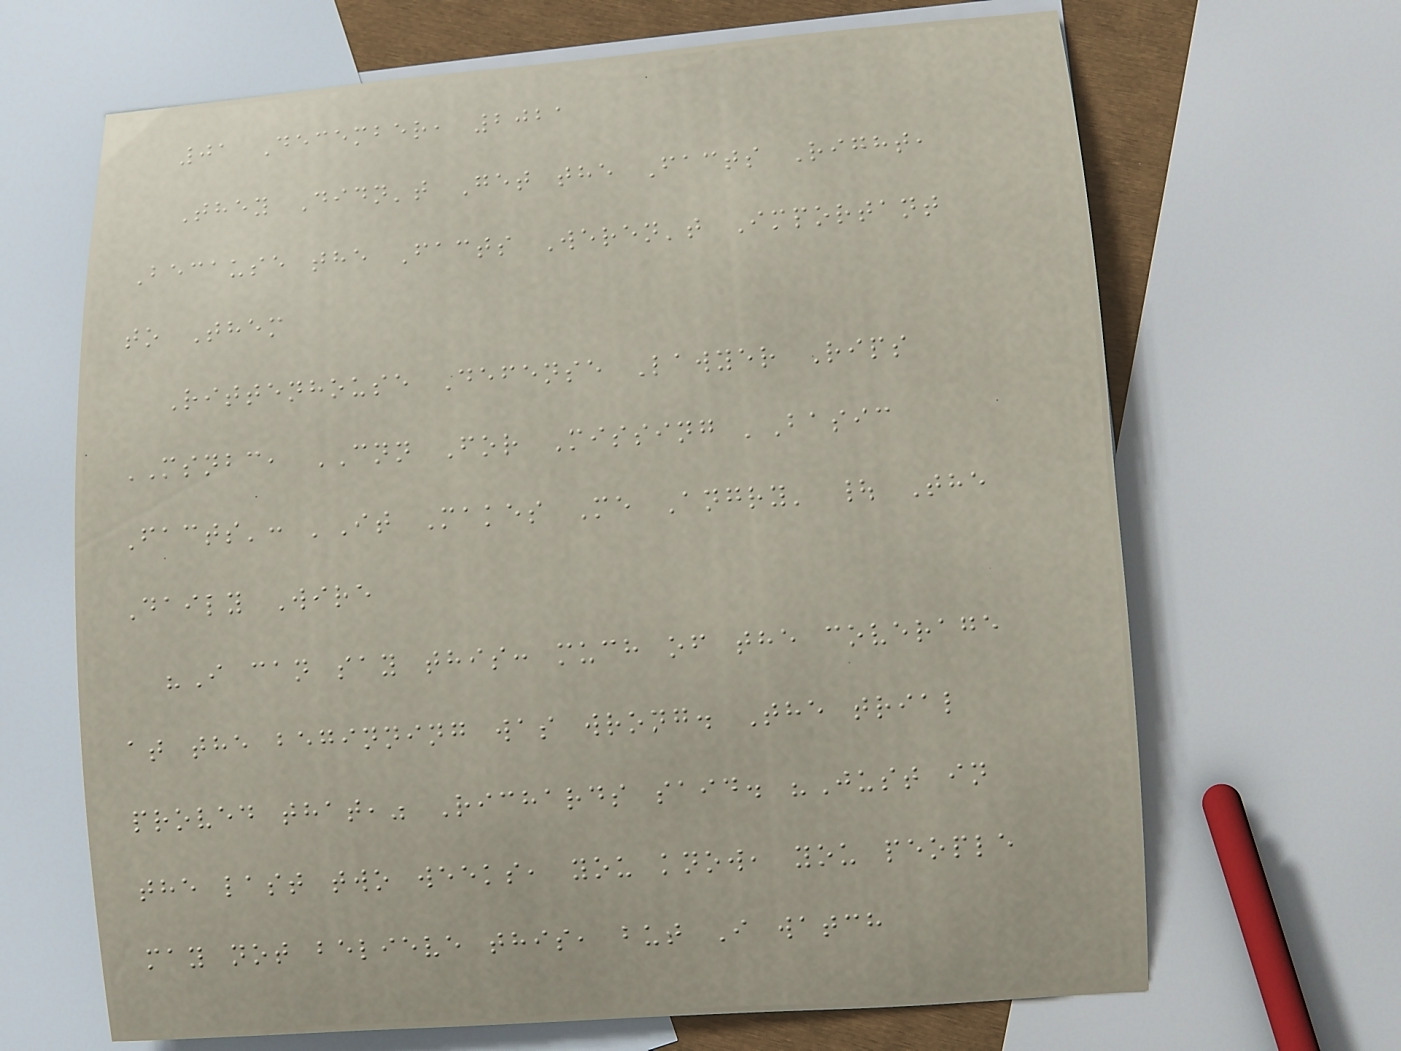01 December, 2021
They Didn't Get the Facts Right,
Because the Facts Weren't Important
to Them
Rittenhouse Defense Lawyer Rips
MSNBC, CNN For Missing 'Basic
Facts': 'It Makes Me Angry' | The
Daily Wire
"I can say this: much of the coverage
at the beginning was wrong. The trial
proved that," Richards said. "Just in
the last two weeks, you know, you people
may not believe this, but I watch
